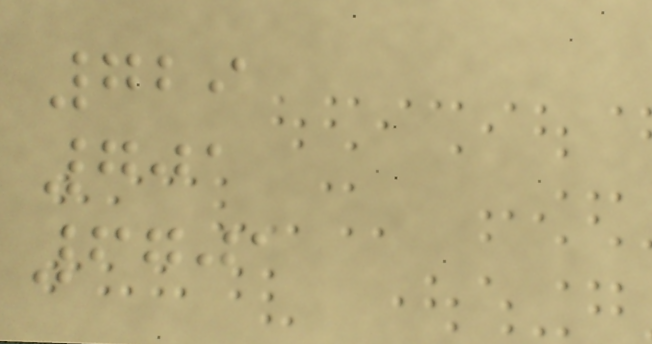729
701
6701
